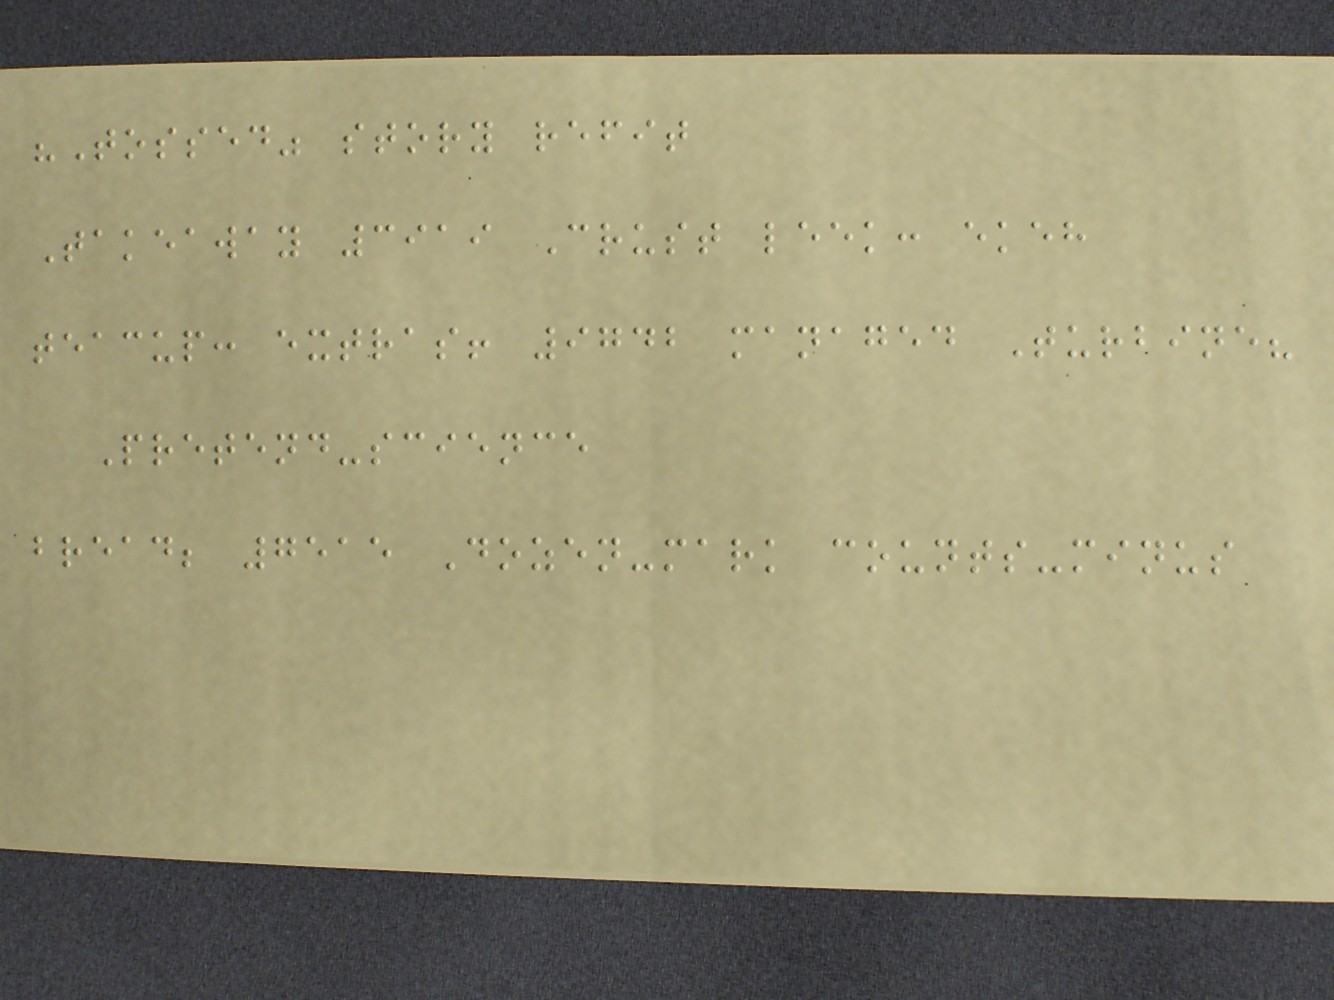"Tossed" story refit
Takeaway 3919 Crust leek: ekeh
teacup: extras! 9742 managed Turbine?
Pretend-science
bread; 7515 Dozen-mark counts-minus
